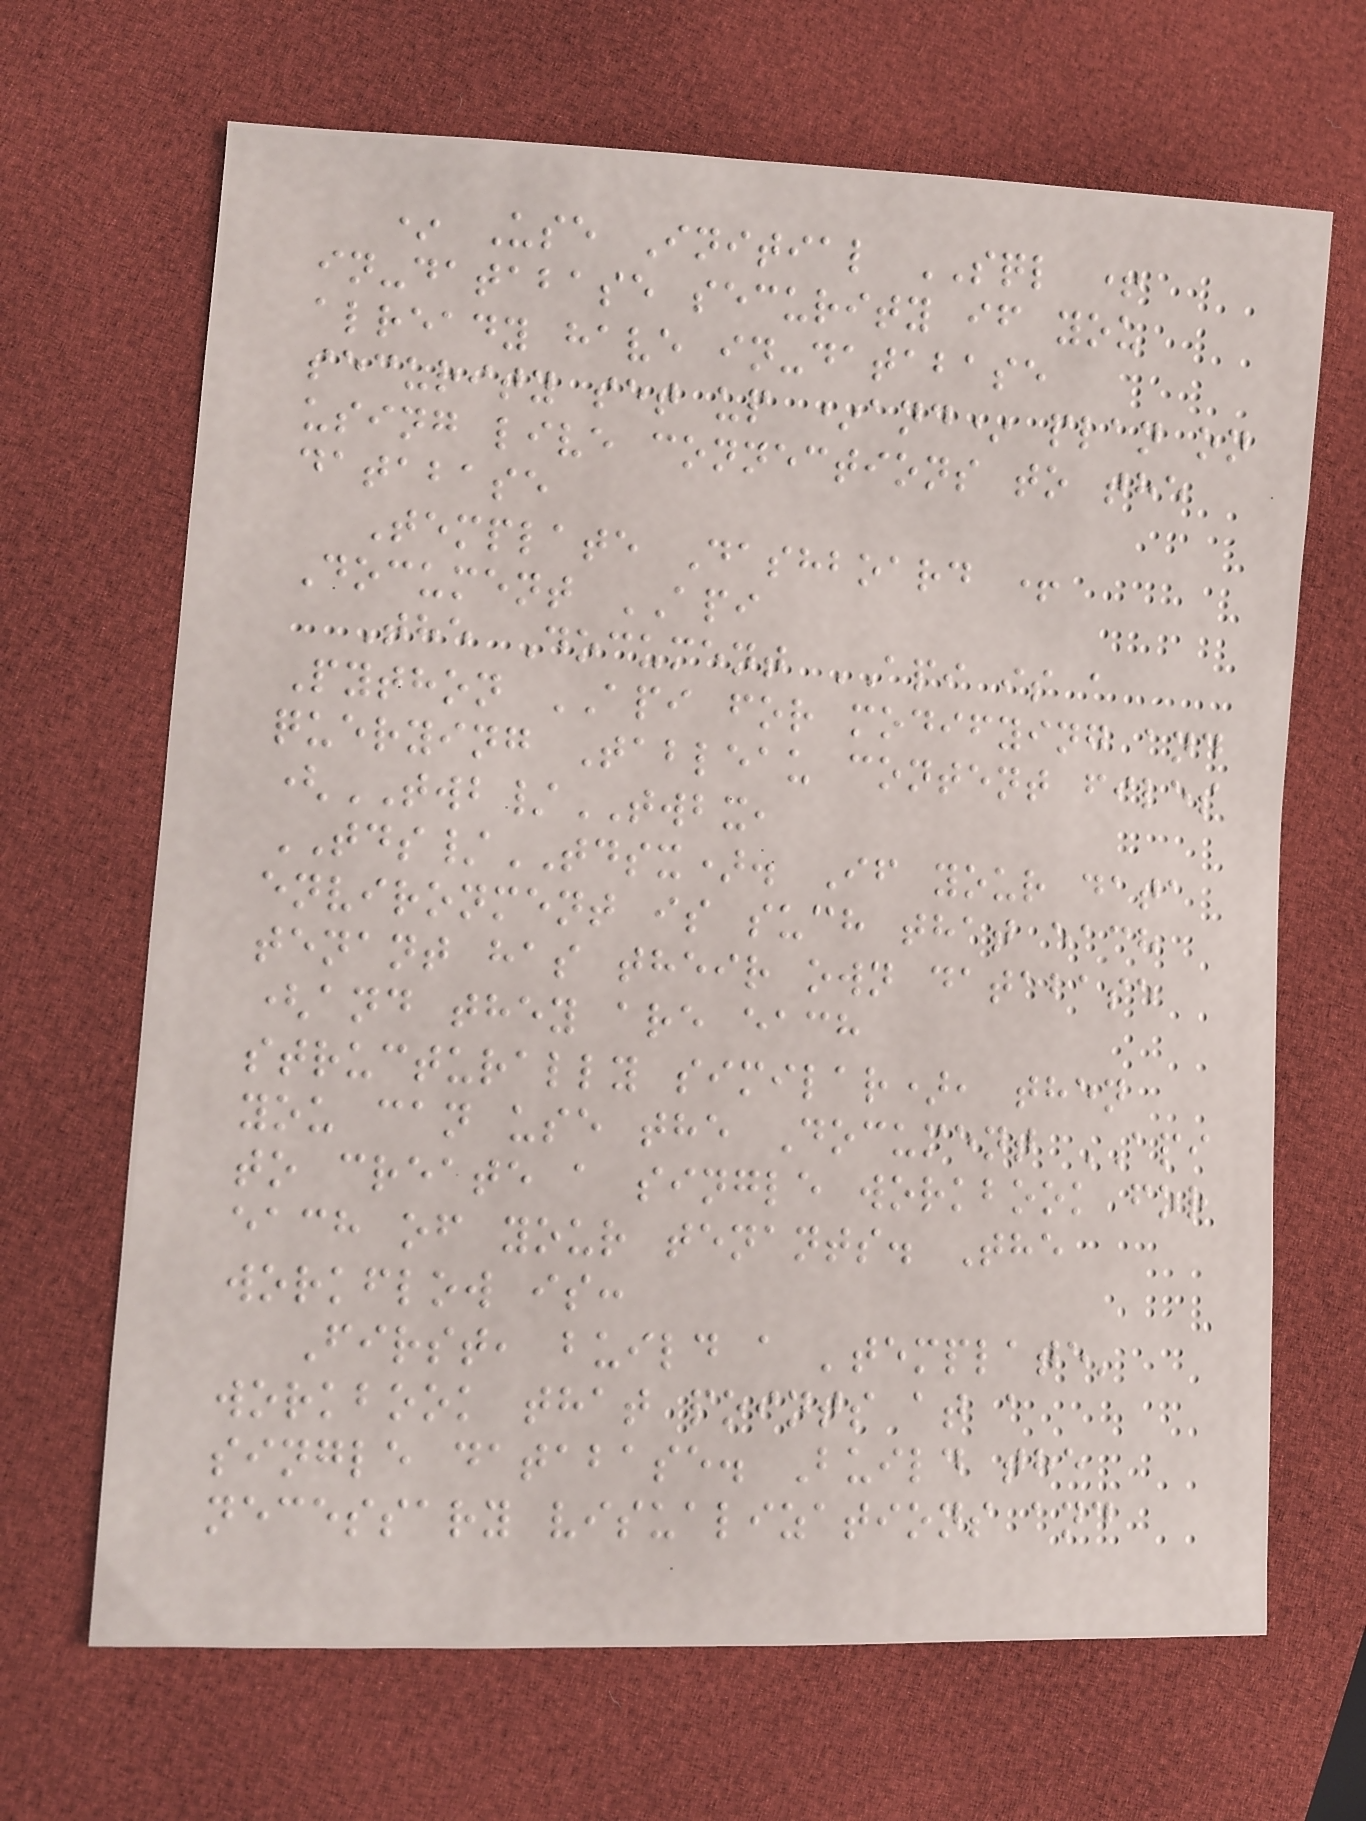* Use Initial SQL +
in-database security if you
already have in-database
security set up *and* plan on
using live connections to the
database
Template Dashboard +
Document API
The Document API is a
Python API for modifying and
querying Tableau content files
(TWB/TWBX,
TDS/TDSX). If your data
environment is such that each
tenant has their own database
(and they are each
structurally similar), then
you can use the Document API
to create a single workbook for
each of your tenants. The
workflow is:
First, build a 'template'
workbook that points at a
single database. Build the
necessary visualizations and
